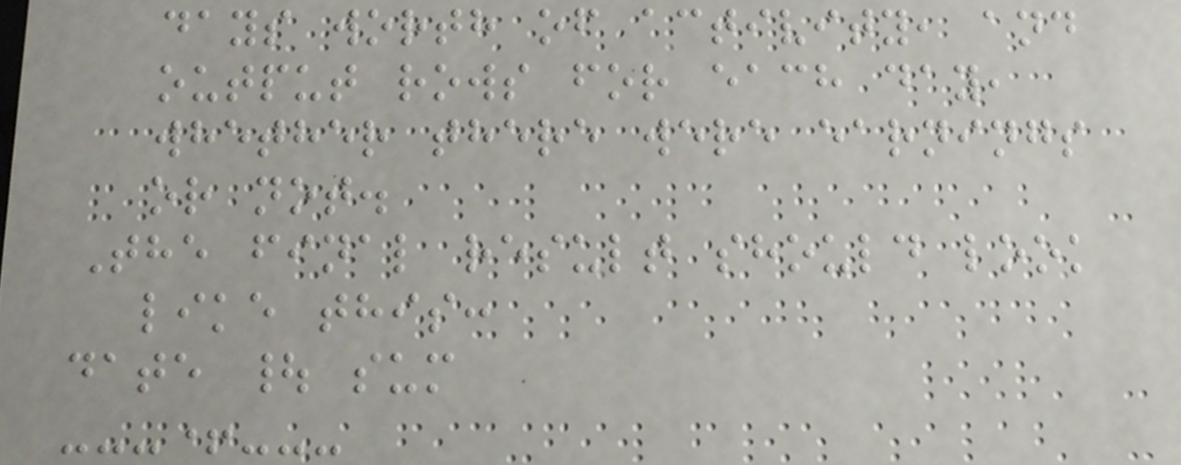days worth of activity, and
output rows for each day,
whether there were earnings
or not.
The final result should look
like this:
date | sum
---+---
